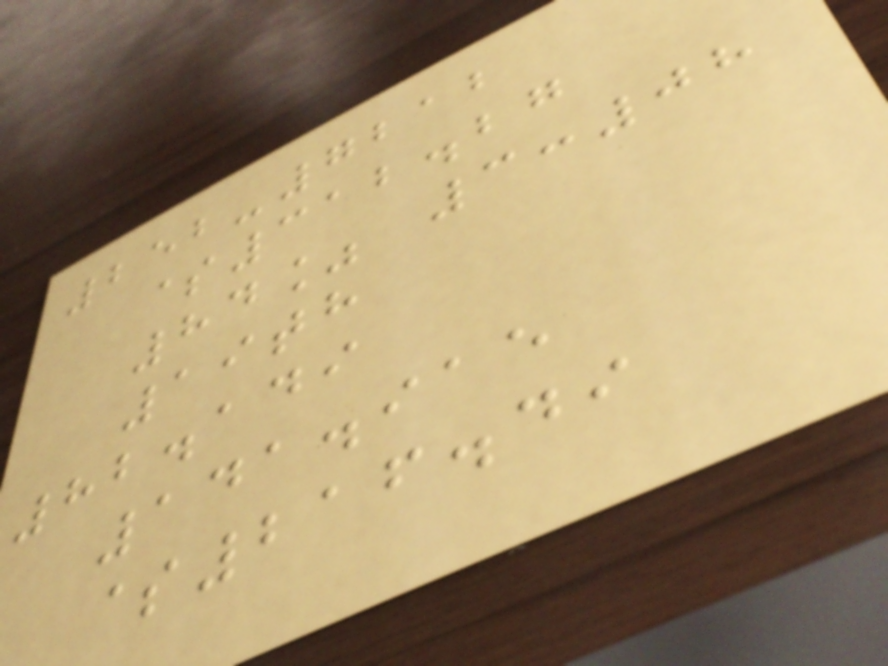252-7212
$312.27
84% 3:08
19th
82.149
141.915
$216.49
